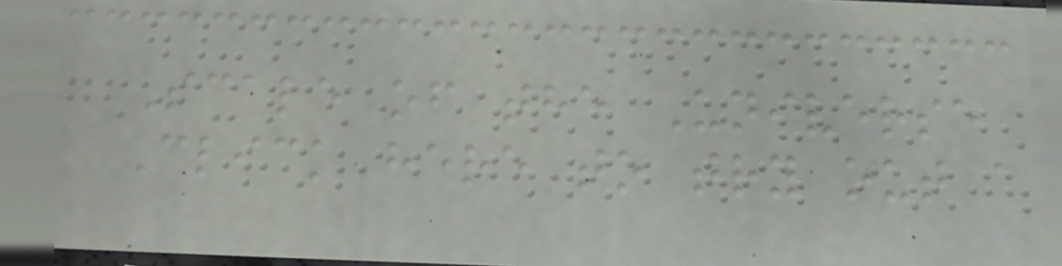Scale of the Universe
Click here to try out a
